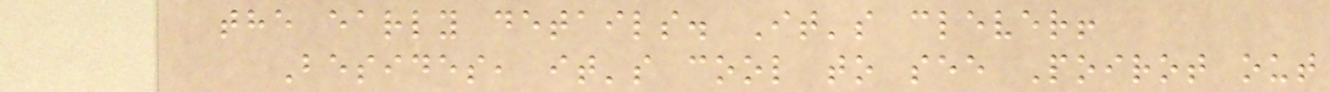the early details. It's clever!
Besides, it's cool to see Poirot out
